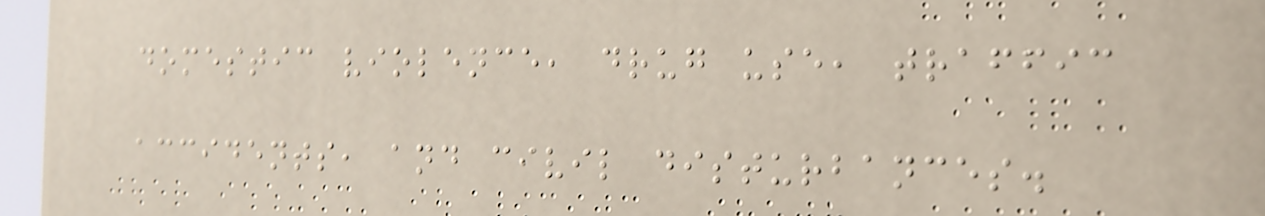domestic violence, drug use, traffic
accidents, and civil disturbances.
